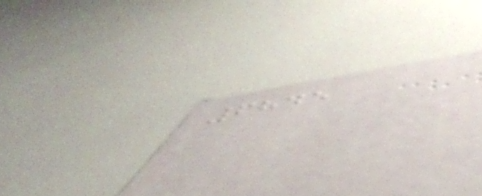6845
